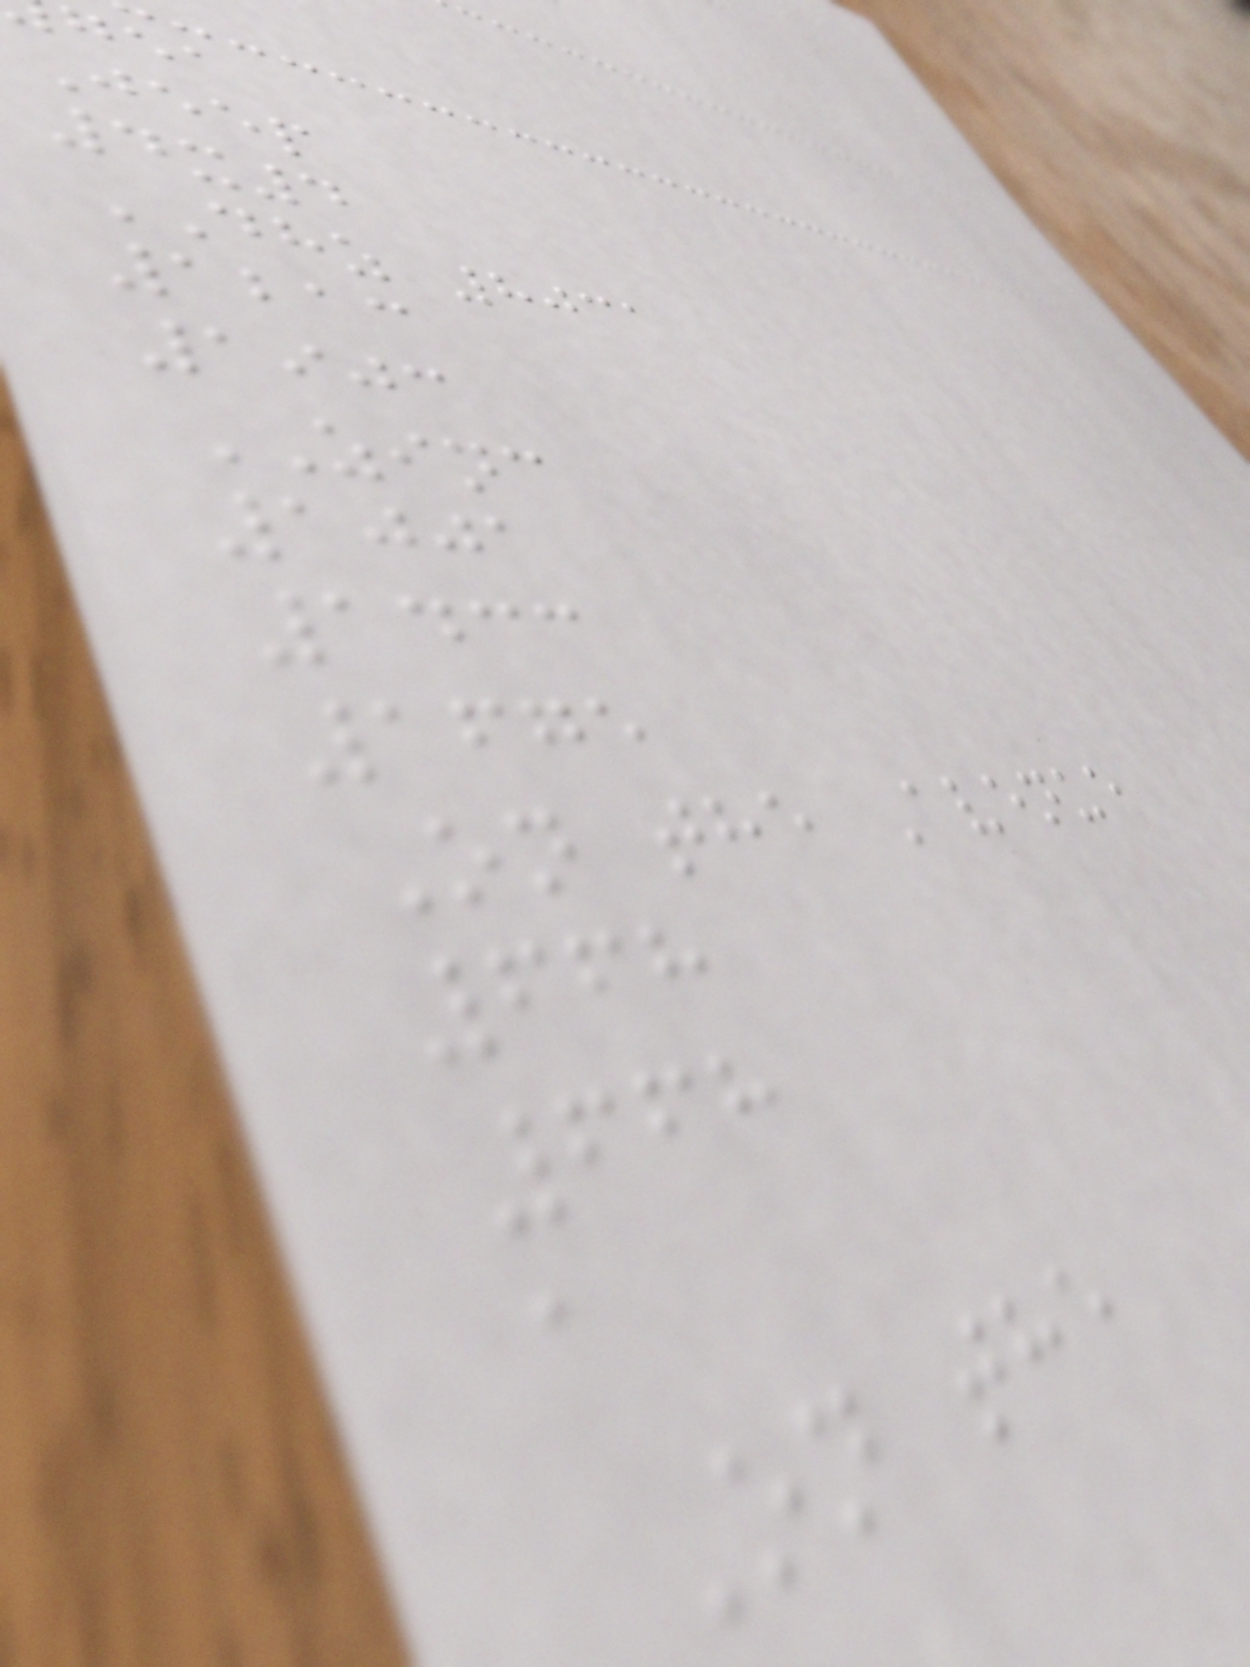Jeep
4x4
DHZ 8031
1213
1903
ZINC
1001
1433
1675
On the Avenue
668
668
a
On the
